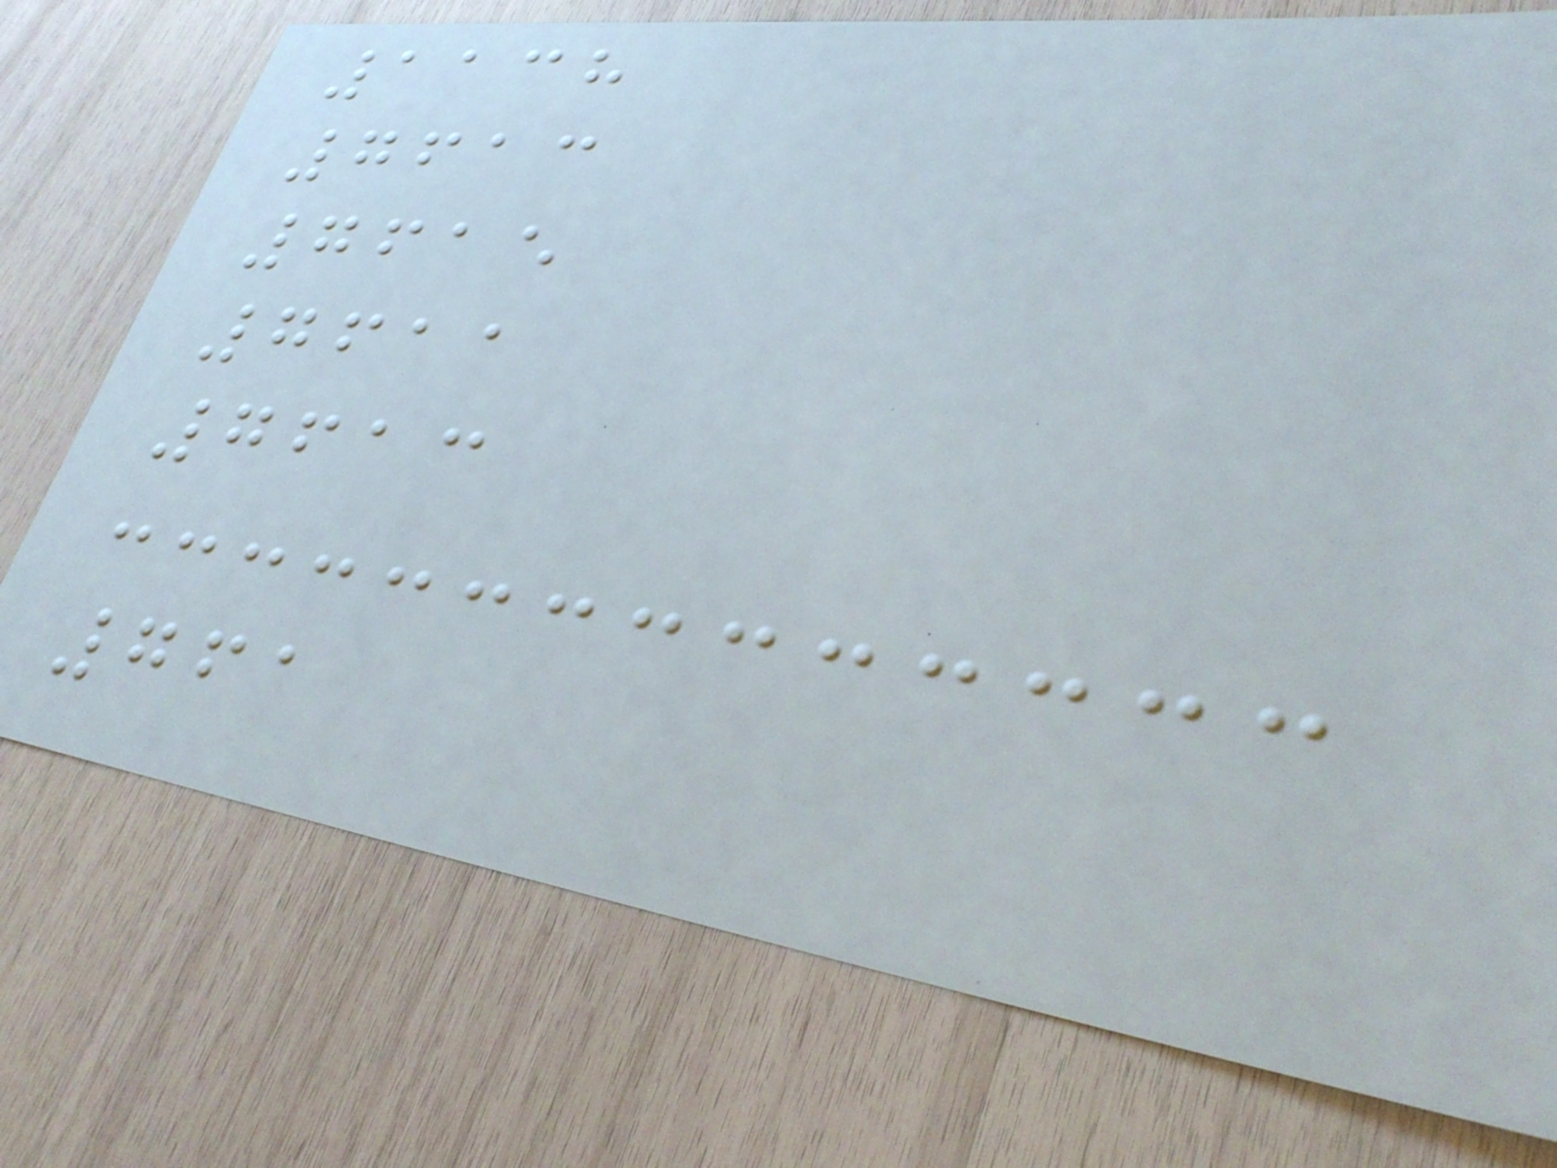1138
7613
7615
7611
7613
761
